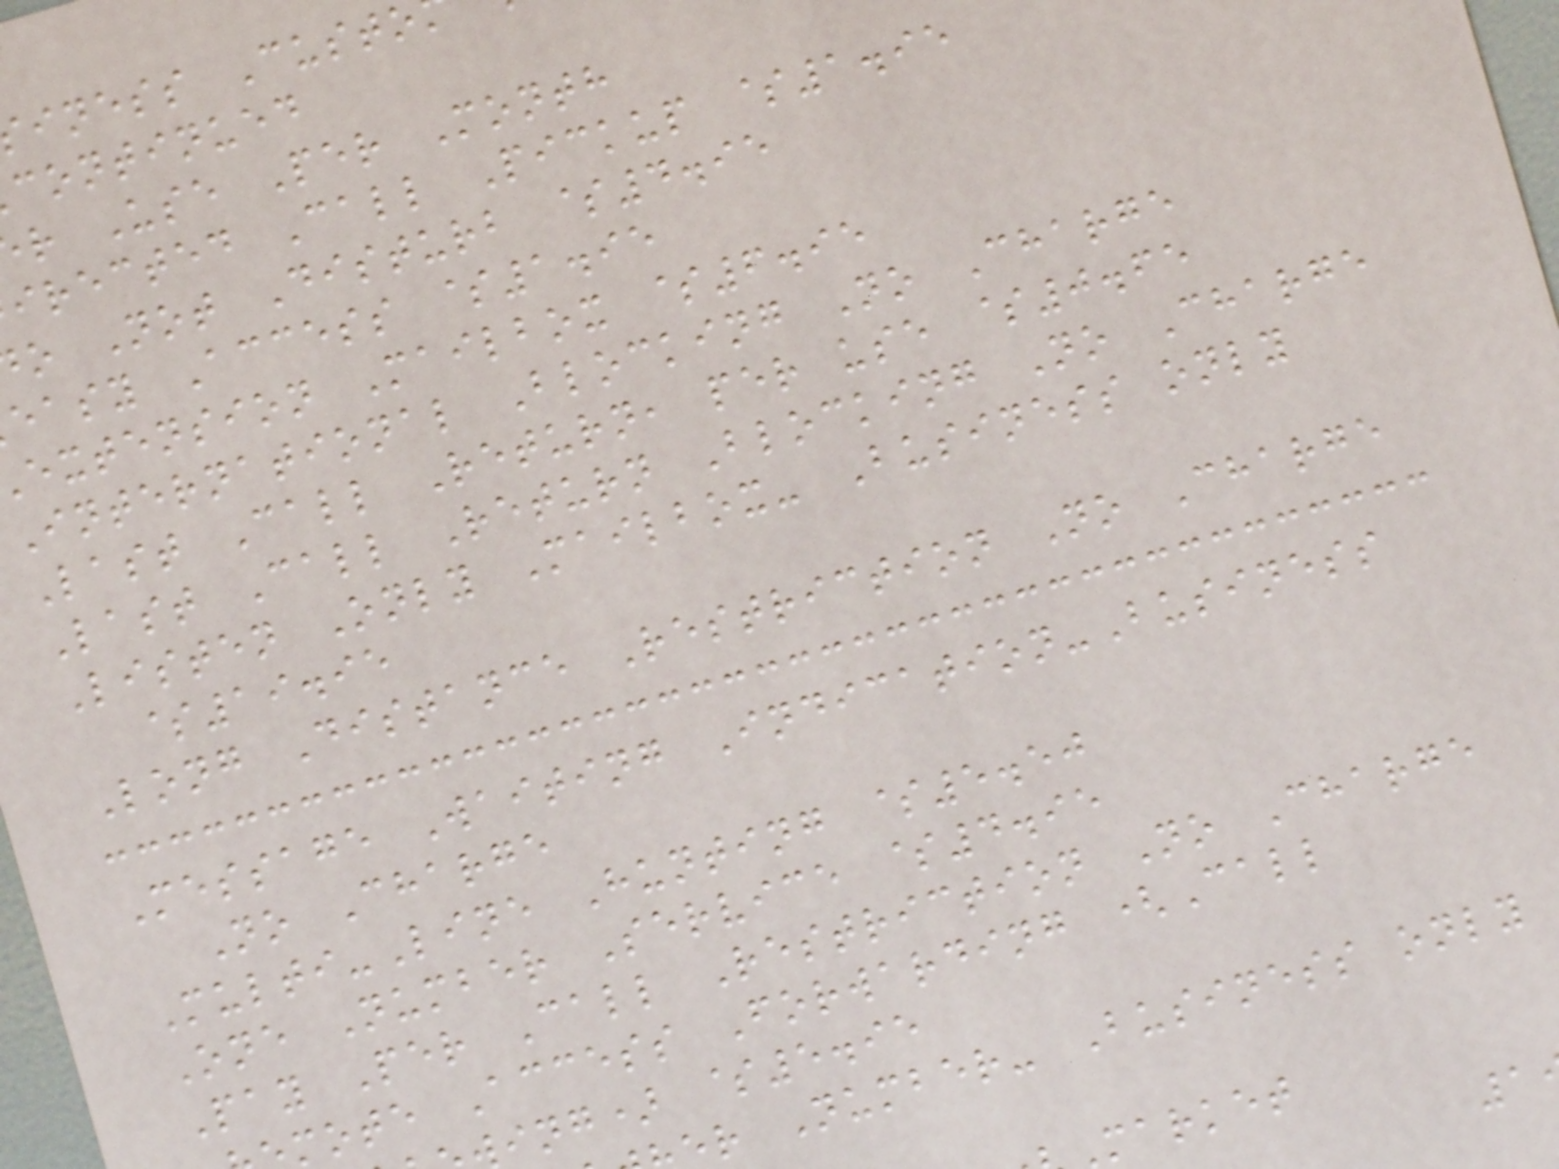iness Custo
continued
r Use Per Month
irected Call Pickup $1.95
o Not Disturb $4.95
easy Access $1.95
extension Mailbox $6.95
International Blocking No Charge
Last Call Return, per use $0.65
Last Call Return Blocking No Charge
Listen Only Mailbox- Business only
$19.95
Long Distance Restriction No Charge
Message Waiting Indication-Business
No Charge
Multi-Line Hunting $5.50
One Number Service $4.95
Pay Per Call Restriction No Charge
mote Access Forwarding (Call
ing) $5.95
r Number- Business only
